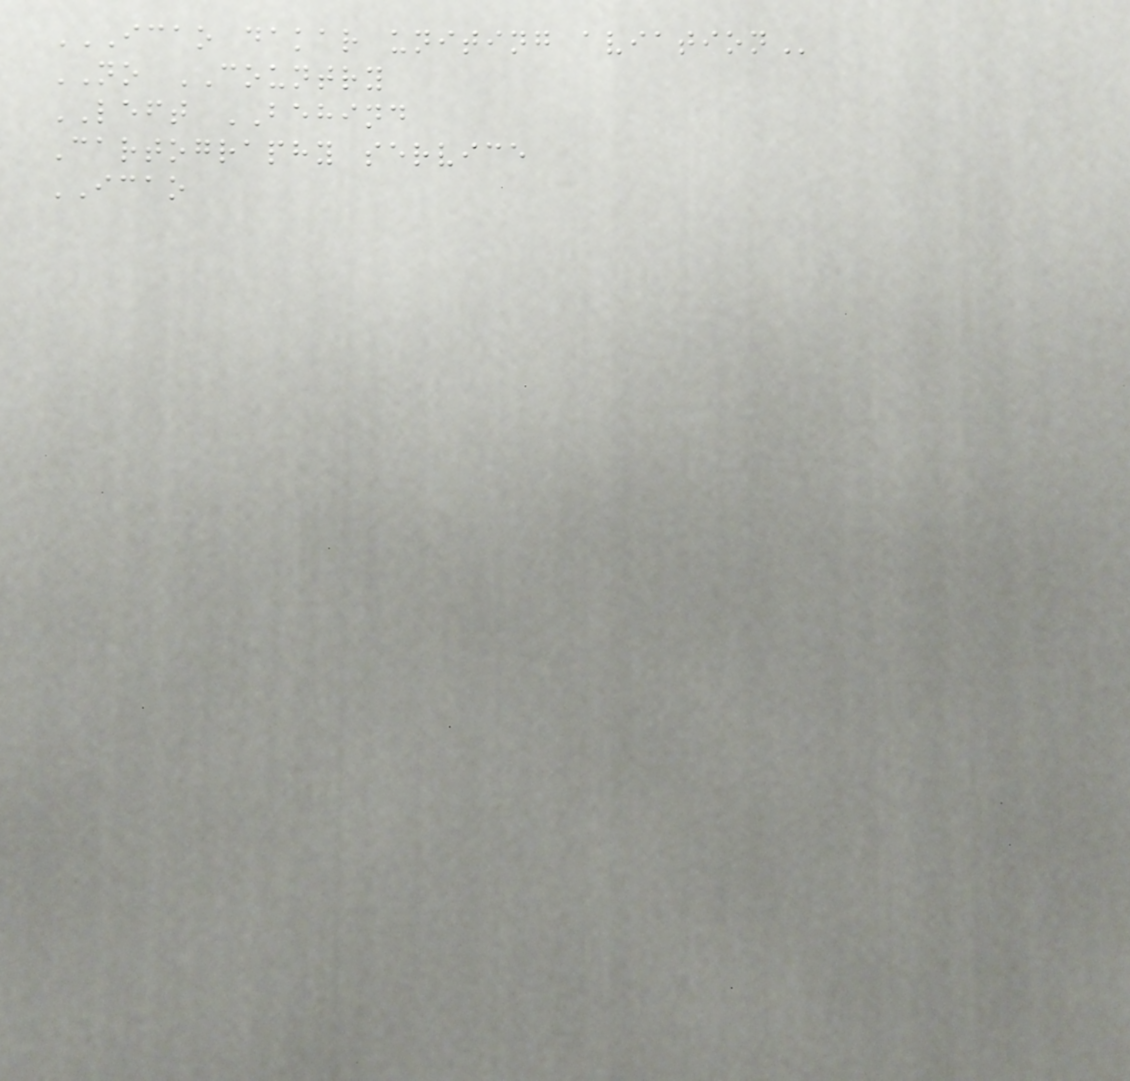ICAO DAKAR UNITING AVIATION
NO COUNTRY
LEFT BEHIND
Cartography service
ICAO
